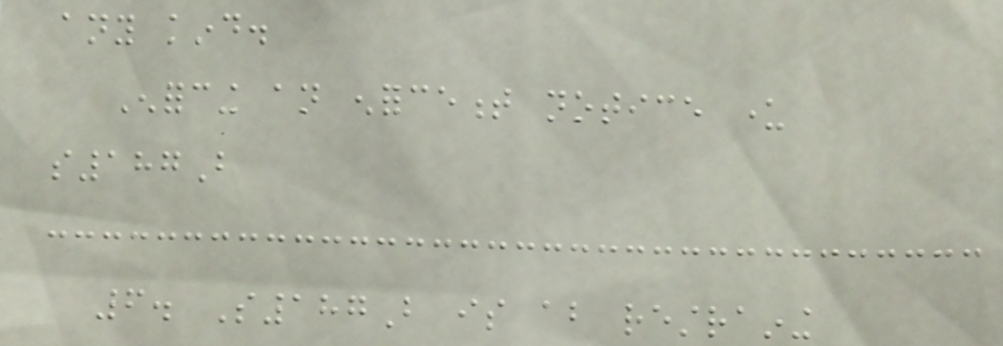any kind.
Enforcing an enforcement notice under
s187B
6. S187B is about restraining
